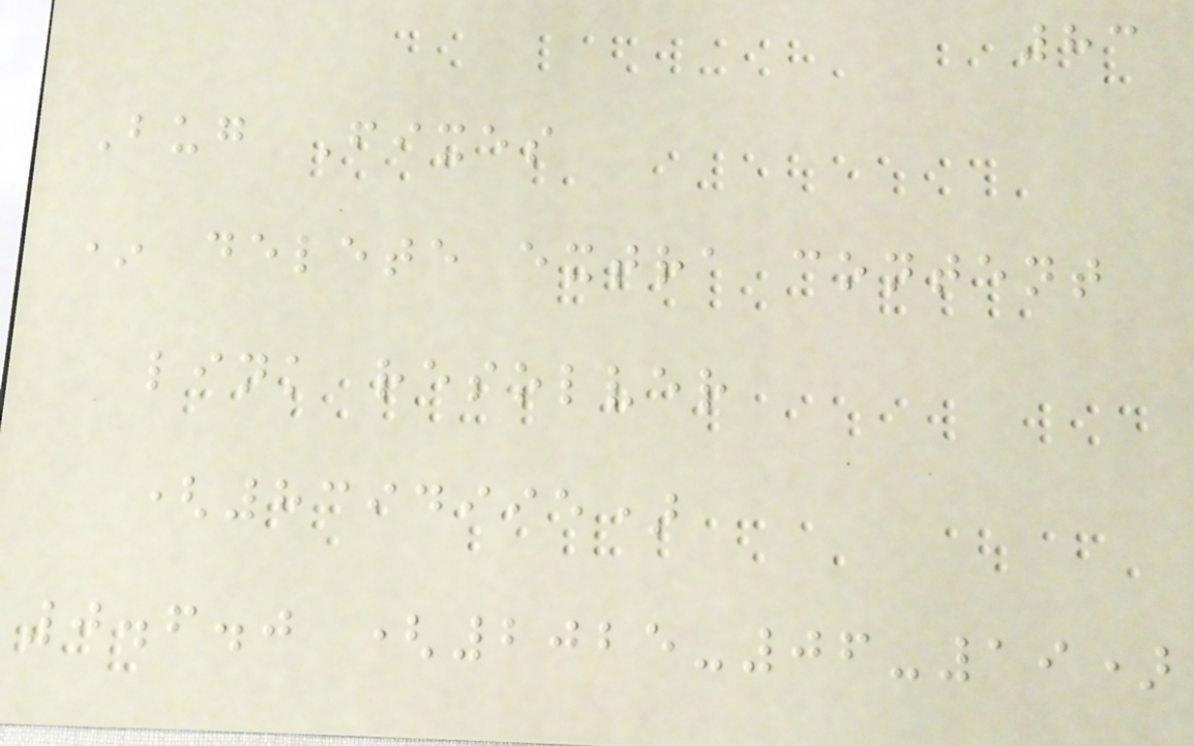83
Bug Fixes
* delete extra content
link resolver
(8394995)
0.6.0 (2025-06-19)
